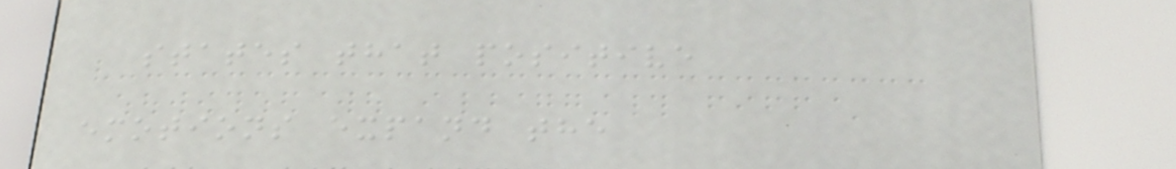states that positive
emotions expand the
